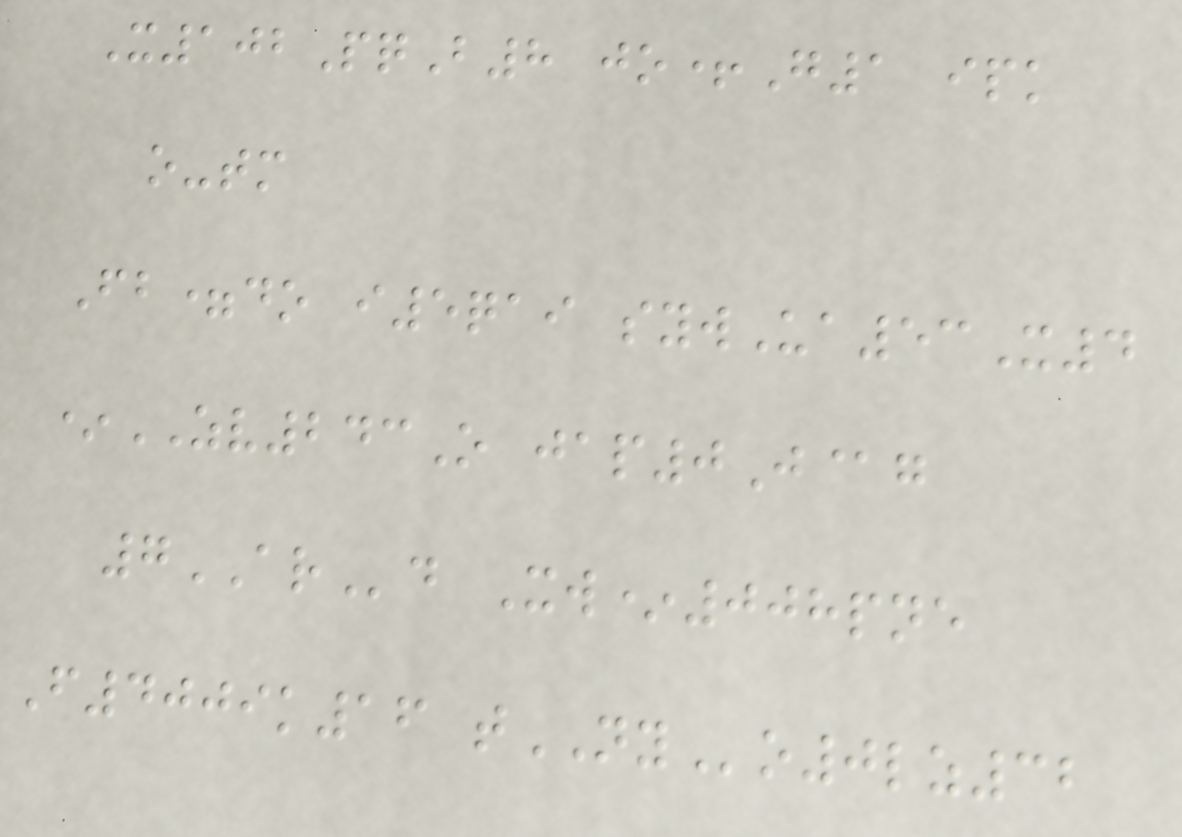X102PqB8 jo+G1 ipk
o-tm
Fb=do i5qai sywUa53X4
*ZV243O jap0J@g
7ARd Xw*008pne
F4009k16 tNYo0lz32
